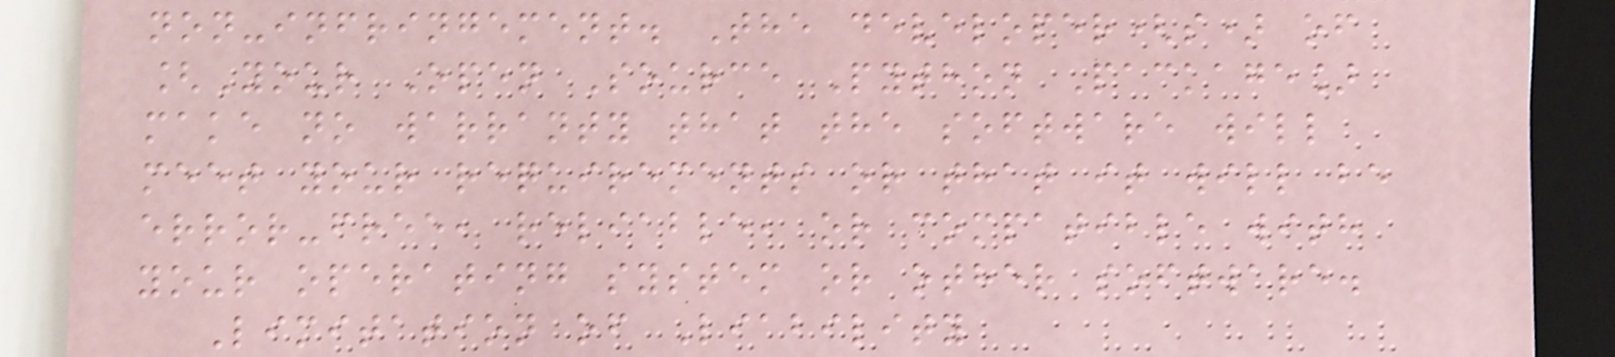non-infringement. The developer(s) of
[Your Open Source Python Package]
make no warranty that the software will
meet your requirements or that it will be
error-free, reliable, or compatible with
your operating system or other software.
Limitation of Liability
